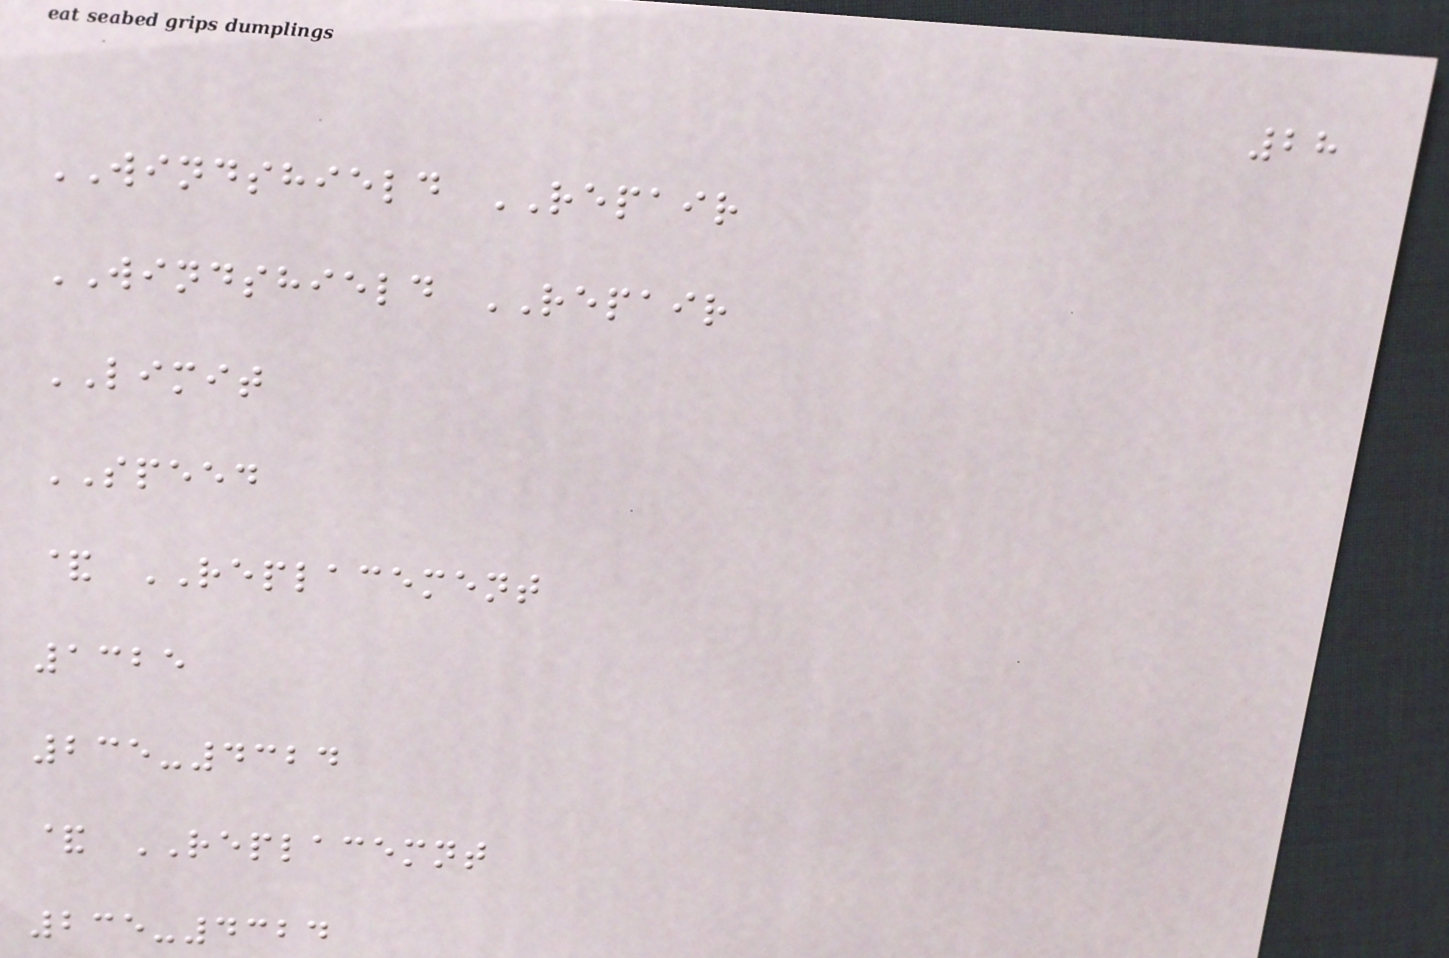28
WINDSHIELD REPAIR
WINDSHIELD REPAIR
LIMIT
SPEED
& REPLACEMENT
1325
235-4324
& REPLACEMNT
235-4324
